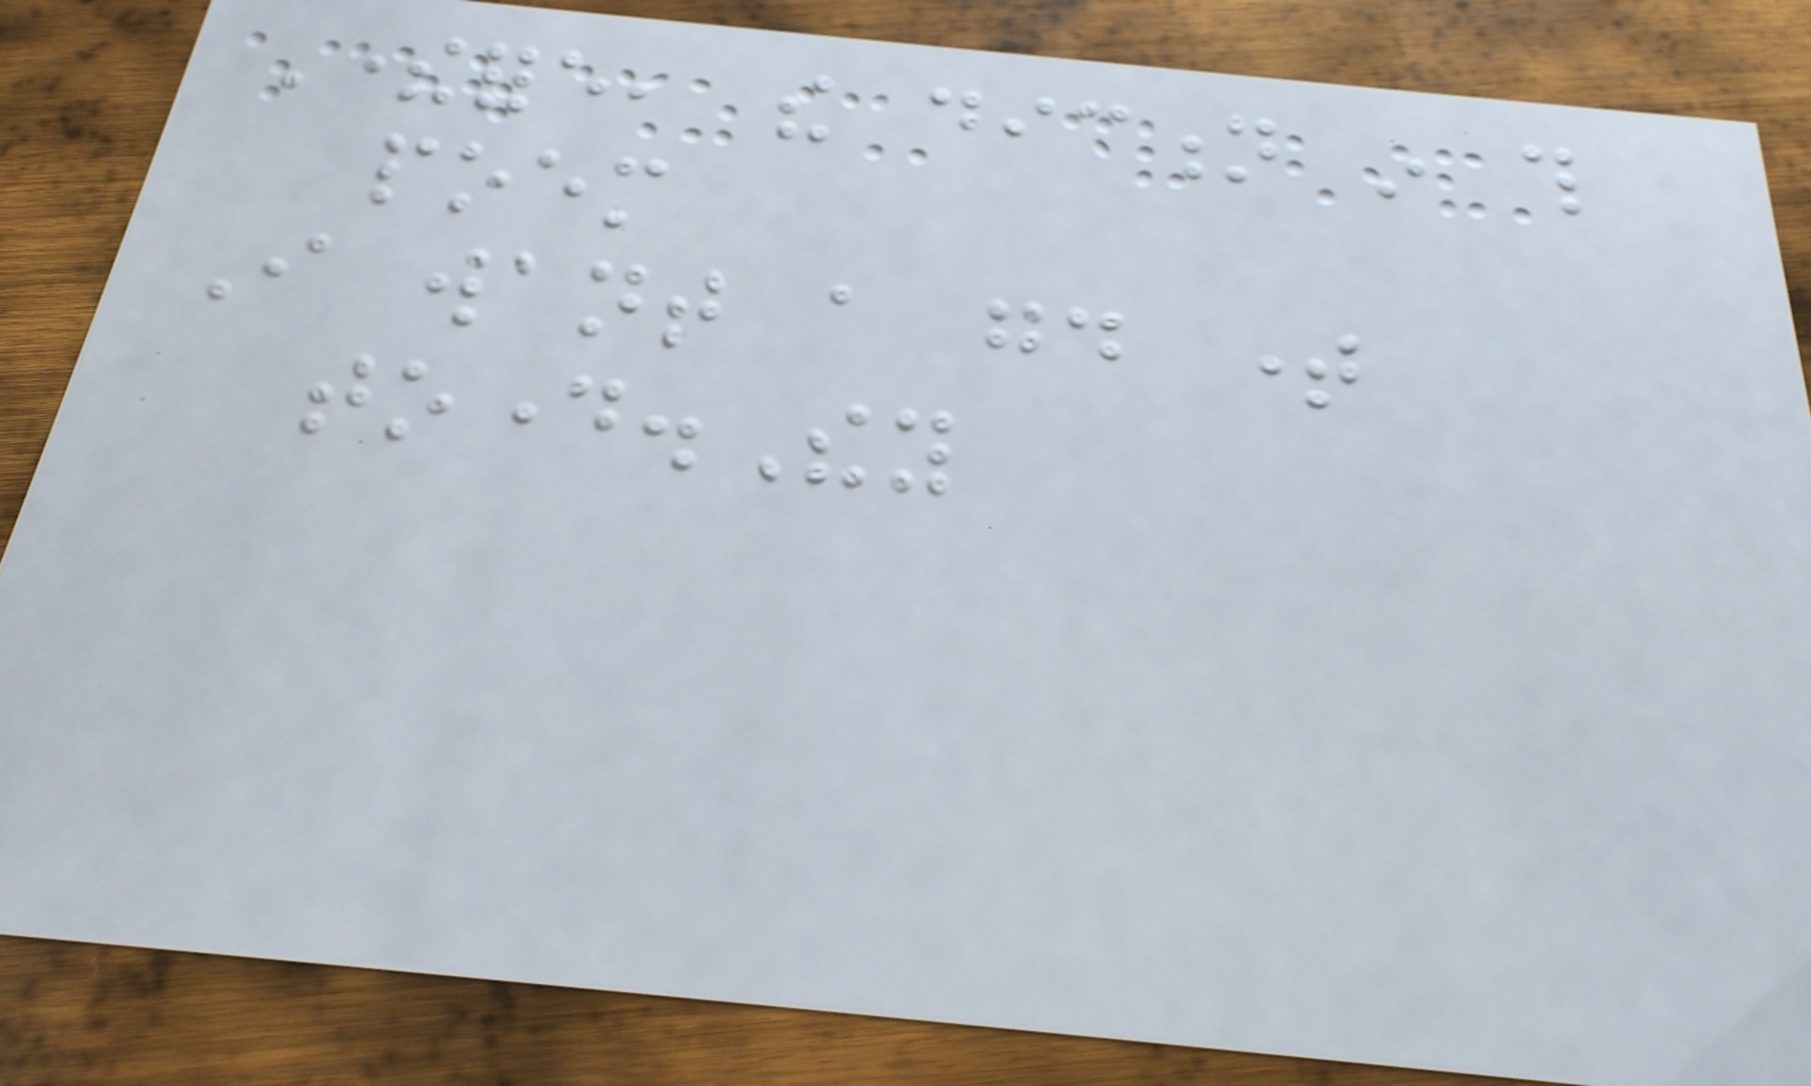Therefore, the diction in this
poem
I want a good time
today.They
